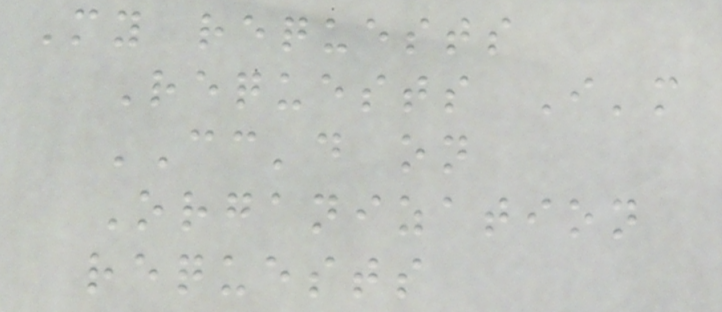My requests
Requests I'm
CC'd on
Organization
requests
